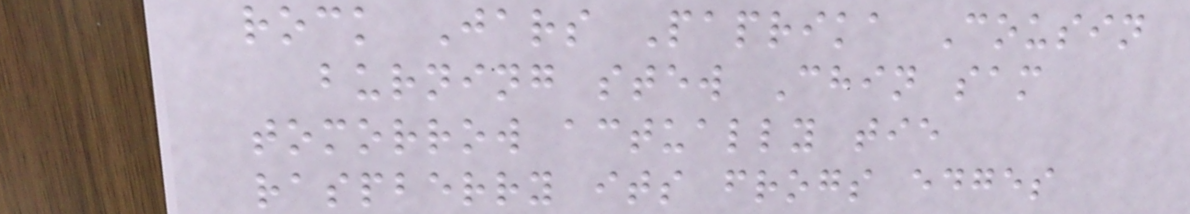rock Jars Paprika Cousin
burning stew Chin sam
tomorrow actually tie
raspberry its frogs edges
